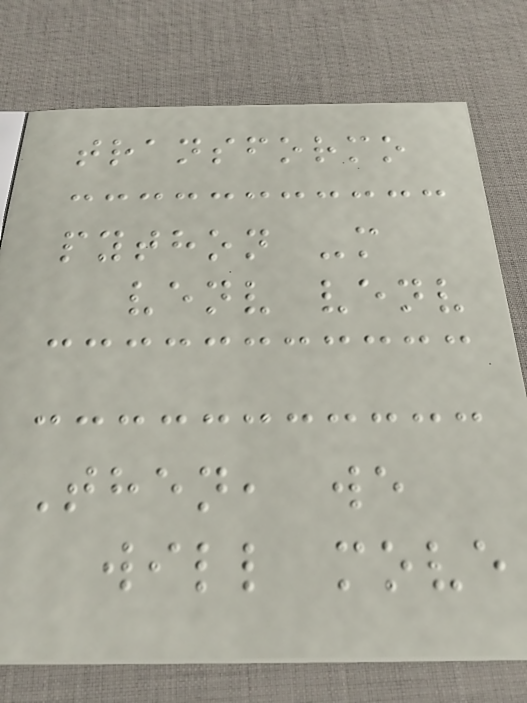transformo
python -m
venv venv
Then, we
will move
